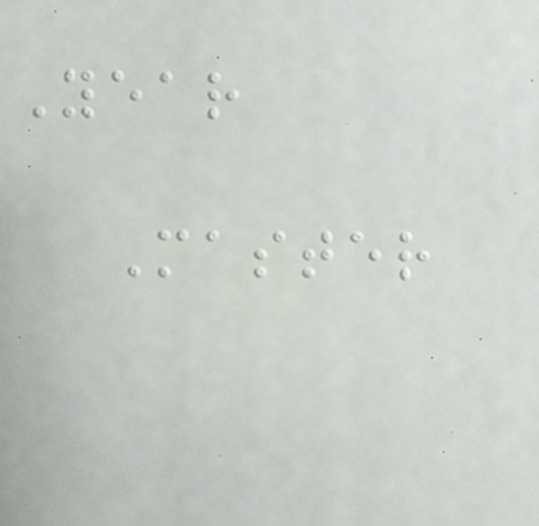Year
Master
